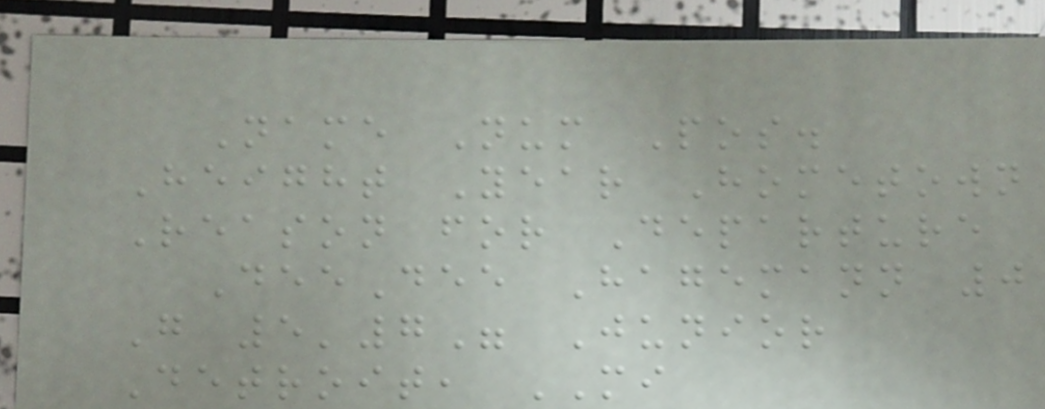Name Num Pos.
Height Year Hometown
Reason for Departure
DeeDee Hagemann 0
G 5'7" Junior
Detroit, MI
